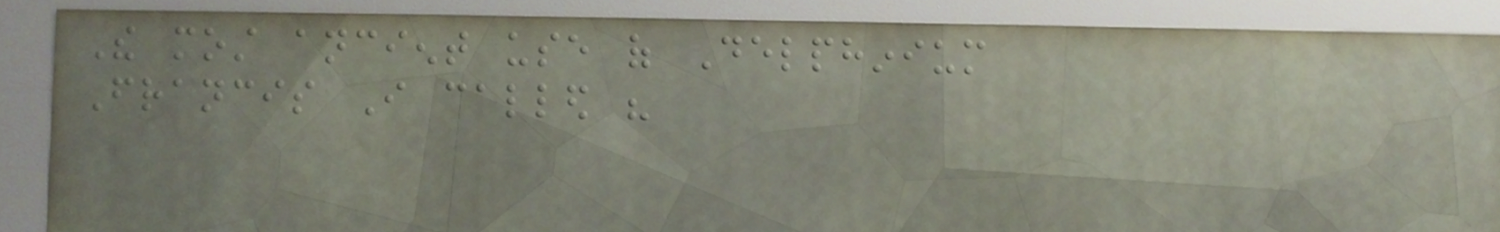The most ancient use of Delphinium
Francis I called his
